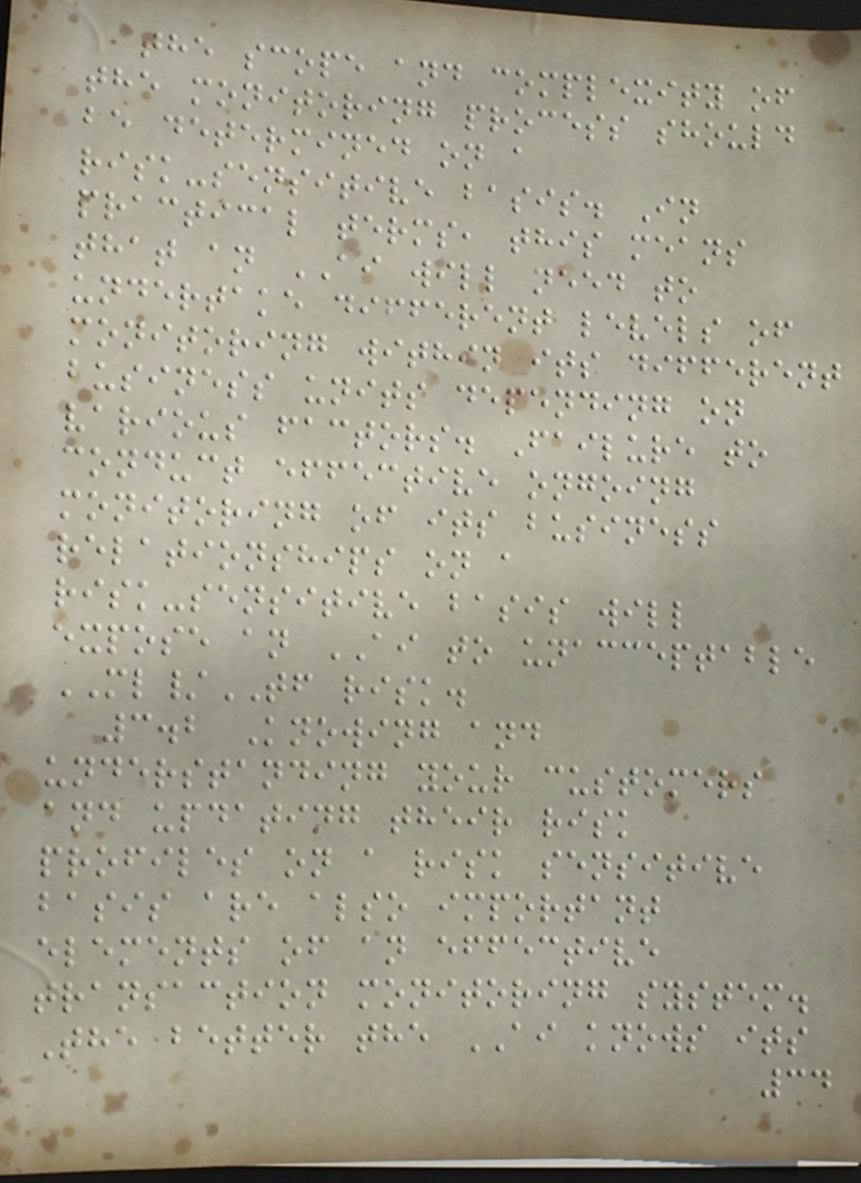the scope and complexity of
the monitoring process should
be determined on a
risk-sensitive basis. In
practical terms, this means
that an AI will need to
undertake different levels of
monitoring within its different
business units depending on
various factors. Failure to
conduct effective ongoing
monitoring of its business
relationships on a
risk-sensitive basis will
expose an AI to unacceptable
ML/TF risk.
3.2 Knowing and
understanding your customers
and updating their risk
profiles on a risk sensitive
basis are also important
elements of an effective
transaction monitoring system.
The better the AI knows its
34
